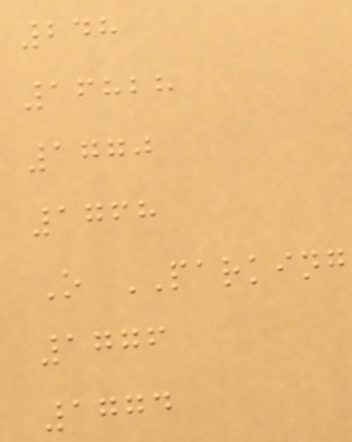248
16828
1770
1768
O PARKING
1776
1774
